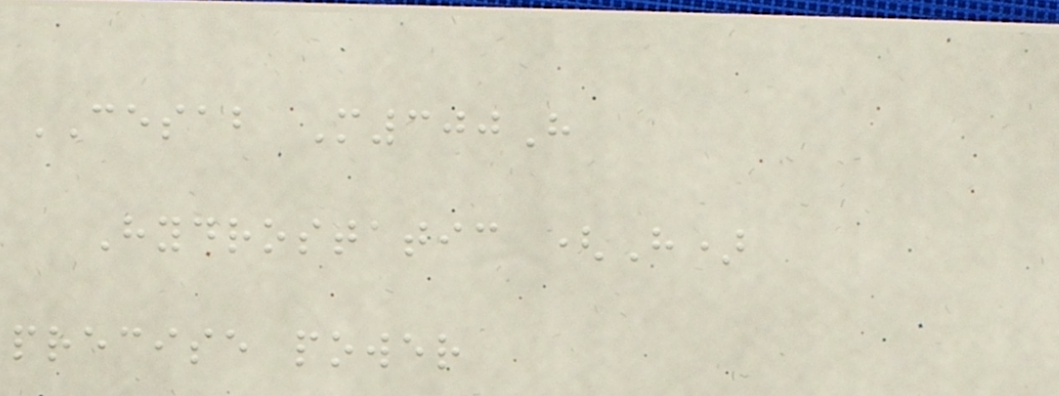CESAB M300H
Hydrostatic (H)
precise power
